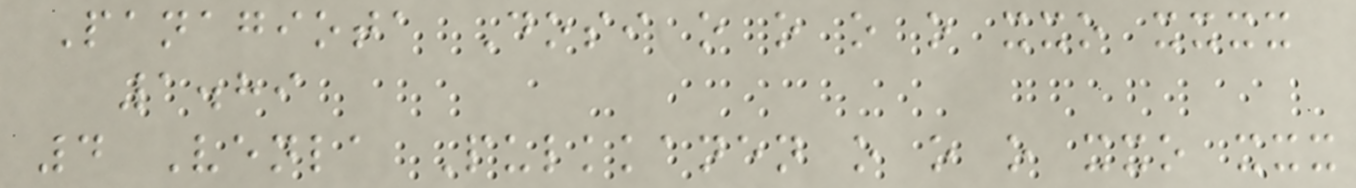Panagiota Dosi o o o o xxo xxxx
1.89
4 Venla Pulkkanen o o o xxo xxx
